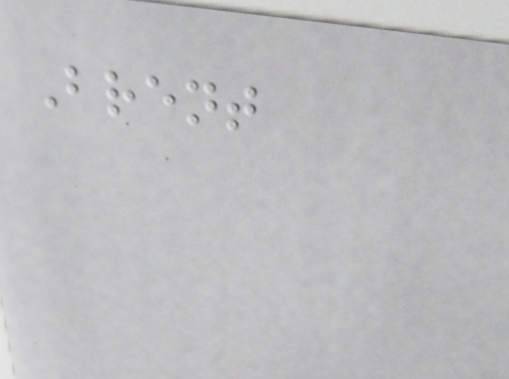Brent
